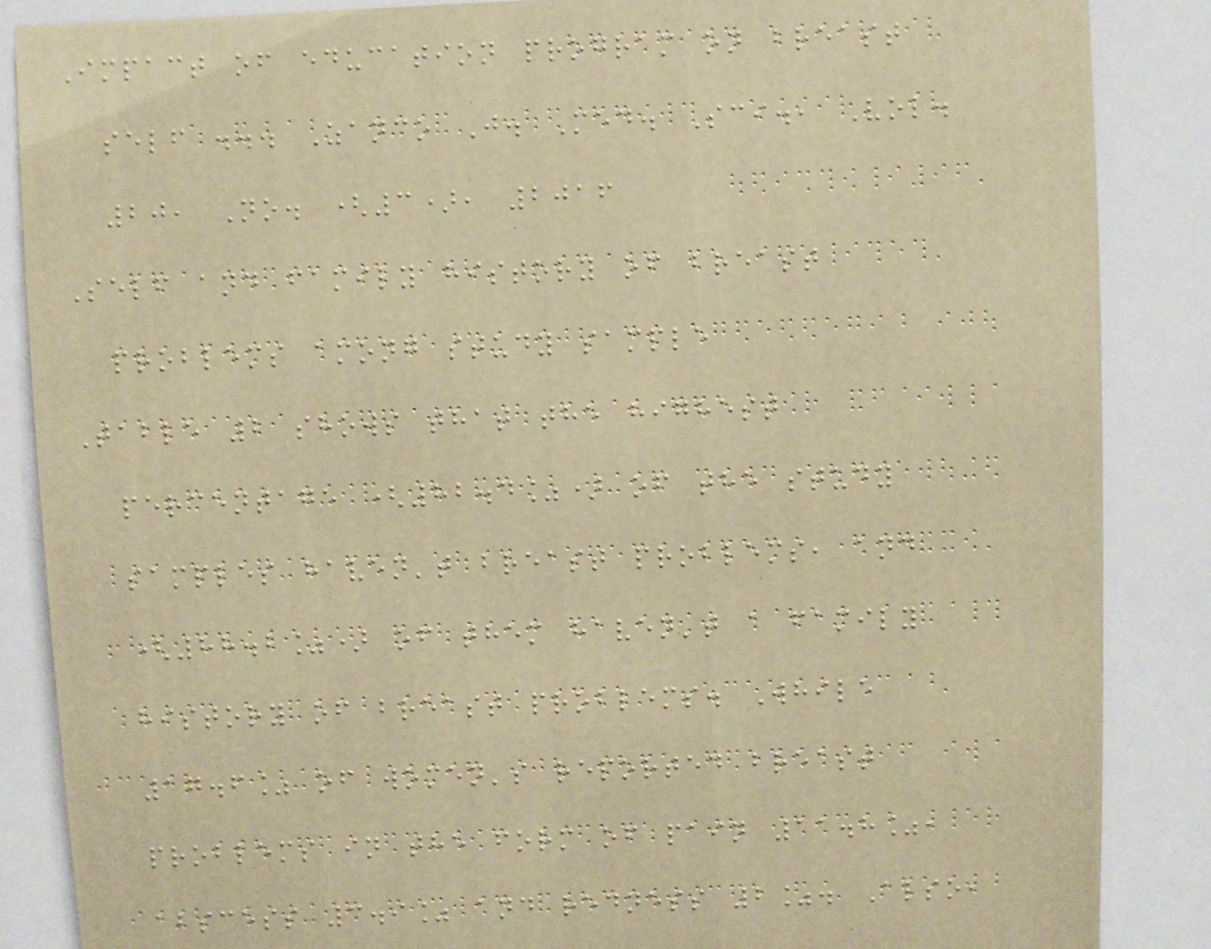Impact of education program on breast
self ... Zanco J. Med. Sci., Vol.
20, No. (3), 2016
Self and family history of breast
problems among study sample
Table 2 shows that the highest
percentage (82.4%) of the study
samples haven't breast problems, and
(88.2%) of them haven't a family
history of breast problems. While
17.6% of women's reported breast
problems in the form of pain 11.8%,
abscess 3.9% and redness 2%. Also,
